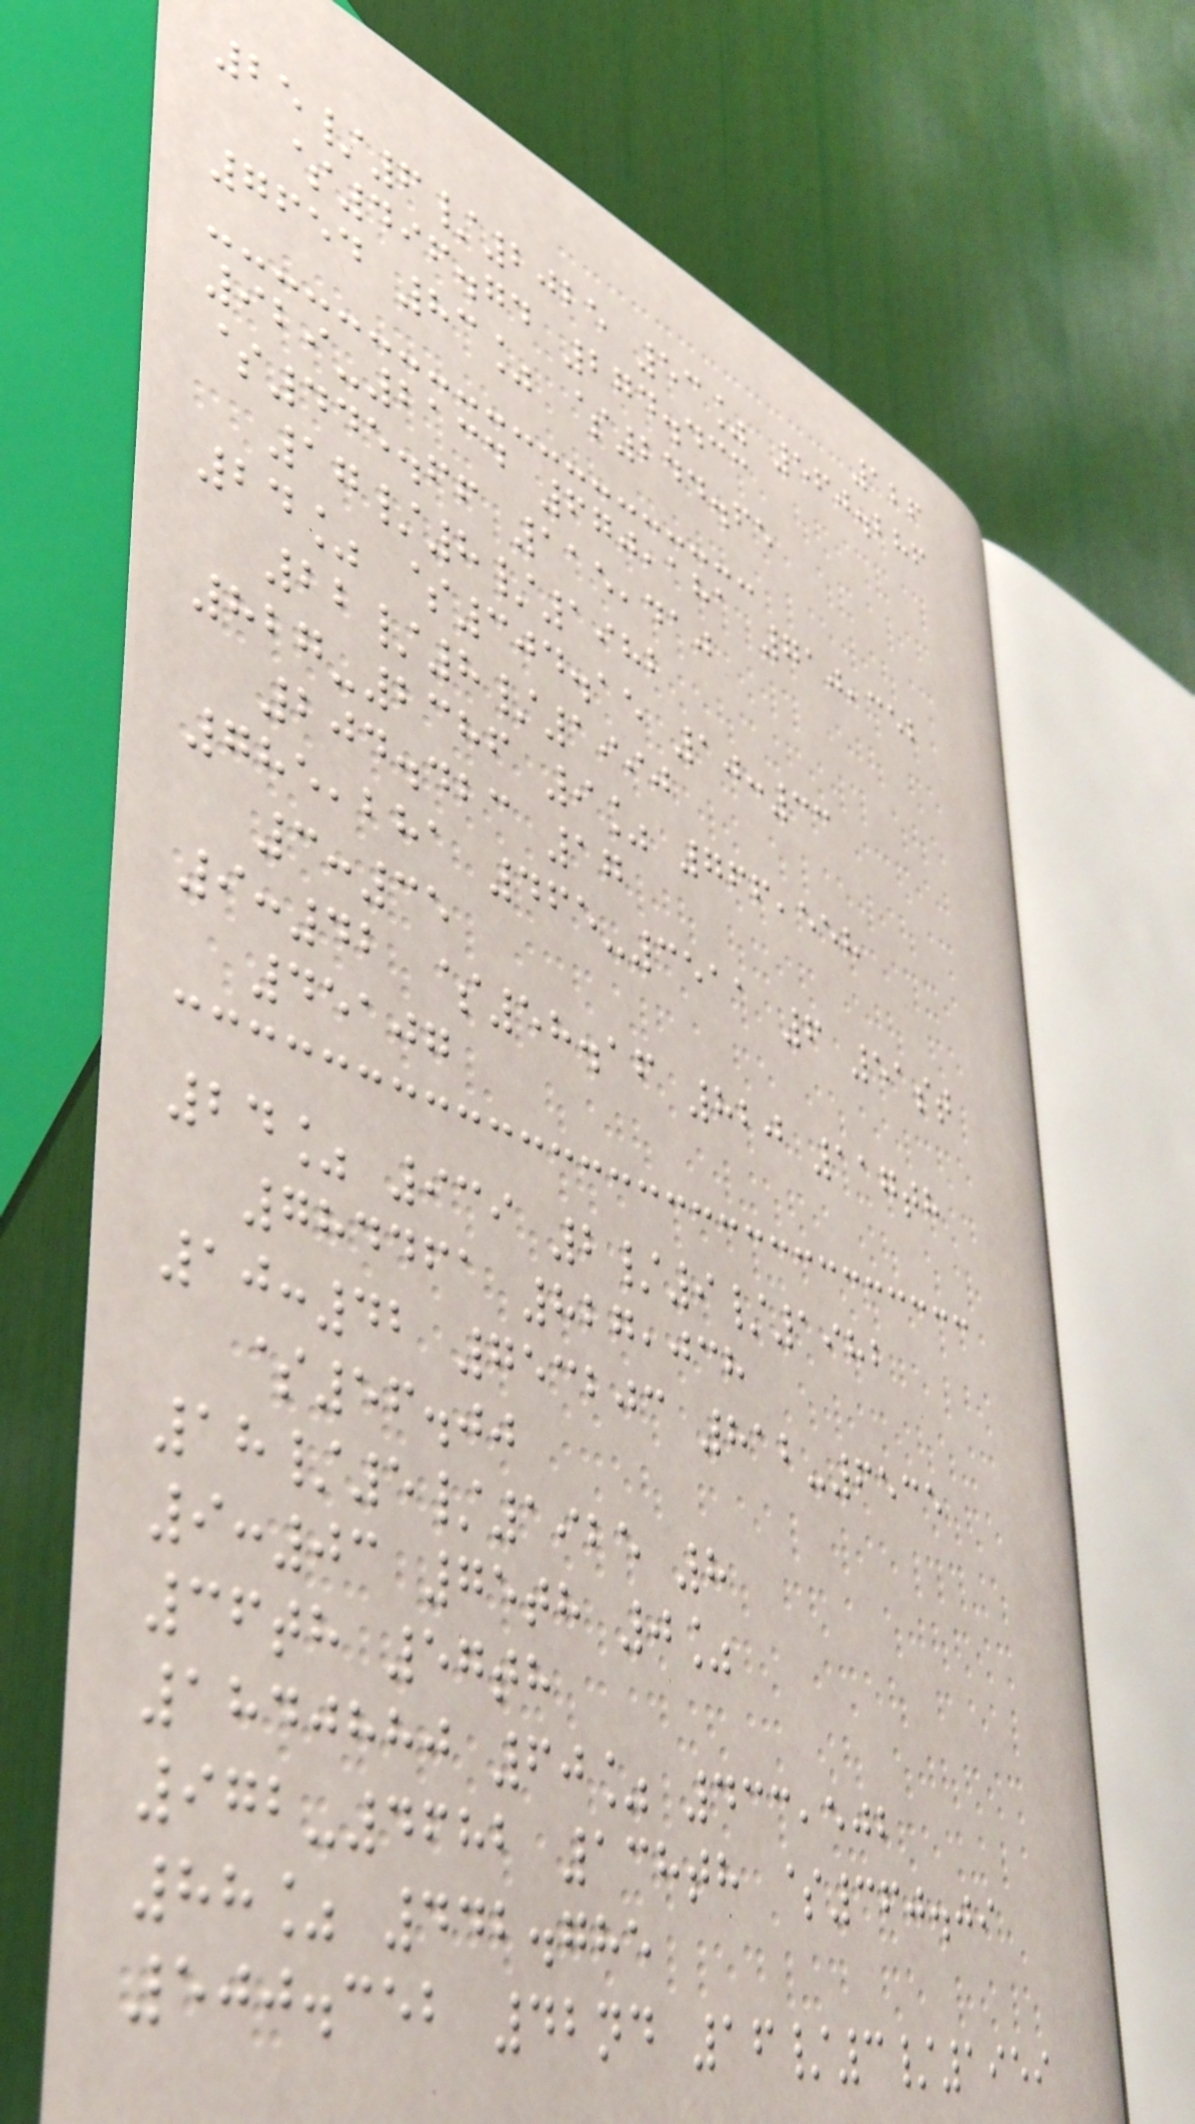126
25/6/2025 53% 560.286
$496.74 274.433
7654 83% $244.65
929-2134 670,181 710,352
$445.66 115,410
17/8/1982
24% $304.15 10:33
22/8/1990
827-2386 9% 766,558
204.423 17
785,281 465-3511 6 51st
3:35
9:42 $58.16 820 117th
45107
24% 939 2/9/1982
784461 827,038
10:42 753203 812-6535
$56.00
18/5/1925 8
9:03 75th 0%
36th 57th
1840880 60% 433,502
972-4682 138th $360.09
88% 442.785
500.352 42nd 16/3/1959
